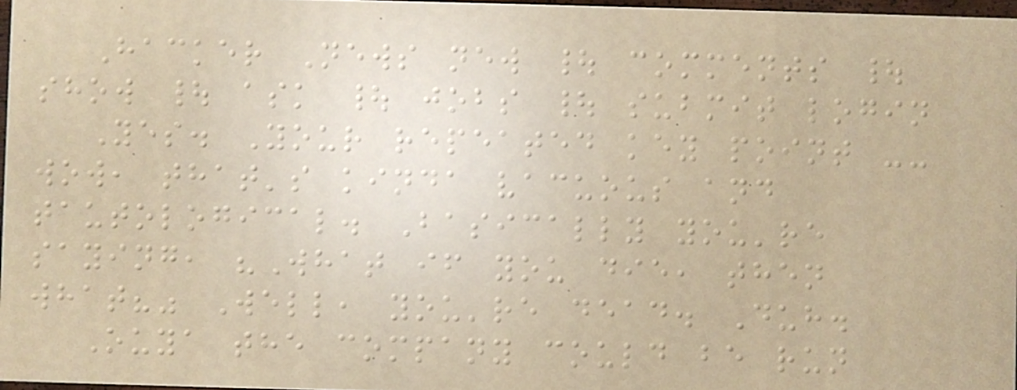Hacker News new | comments |
show | ask | jobs | submit login
Yes. Your repeated key point --
wow, that's kinda vacuous and
tautological. Basically you're
saying, "What if you die, then
what?" Well, you're dead. Duh.
Ouya the company could be run
